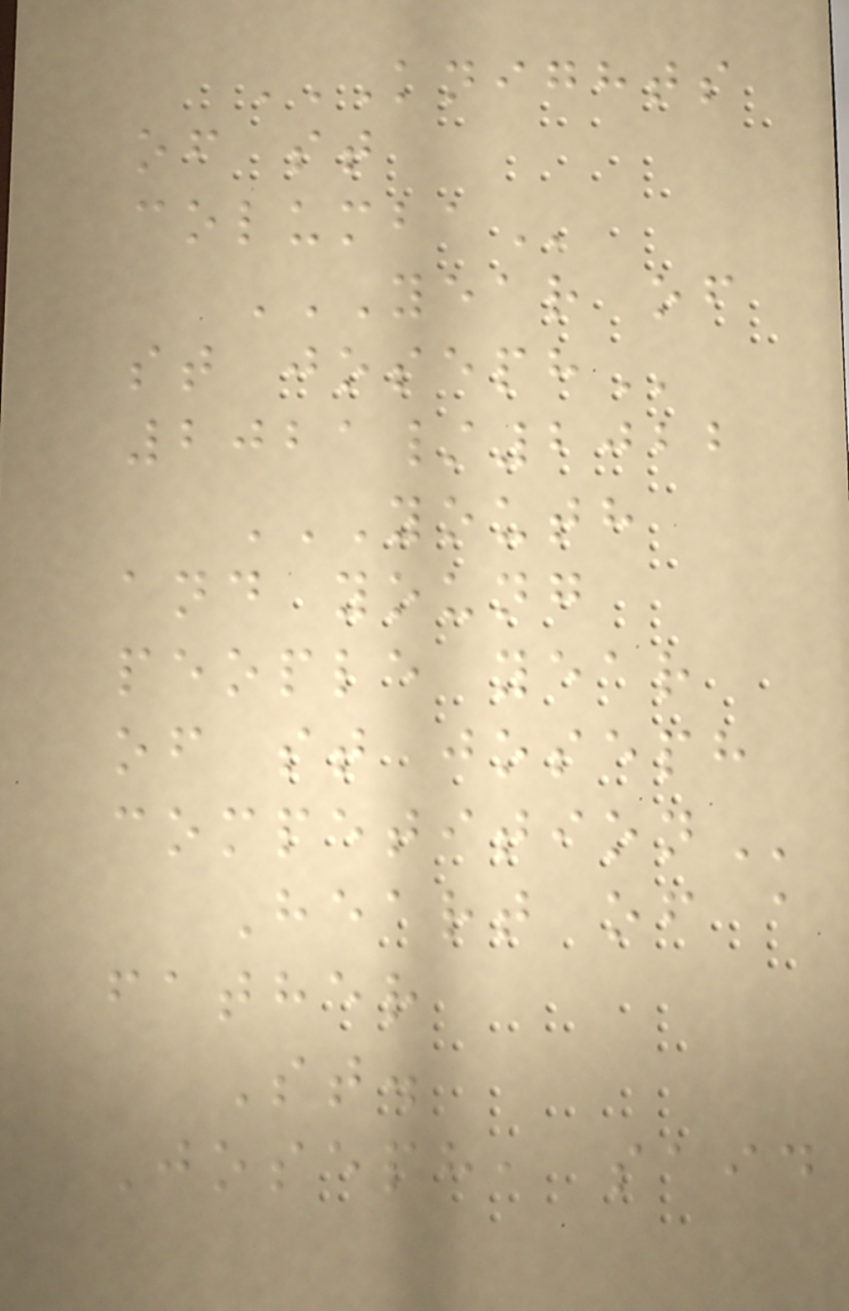KNIGHTS
OF ST
COLUMBA
YEAR OF
ST JOSEPH
2021/2022
YOUTH
AND YOUNG
PEOPLE YEAR
OF ST JOSEPH
COMPETITION
Heart of a
father
St.
Joseph, said
